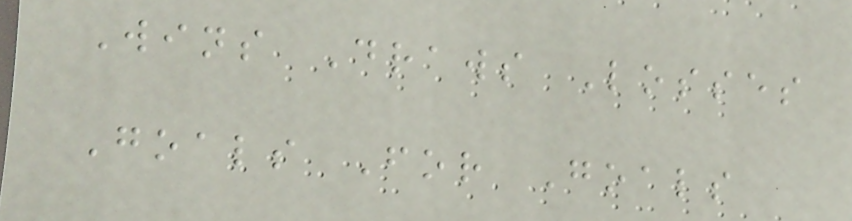Wins Draws Losses
Goals For Goals
